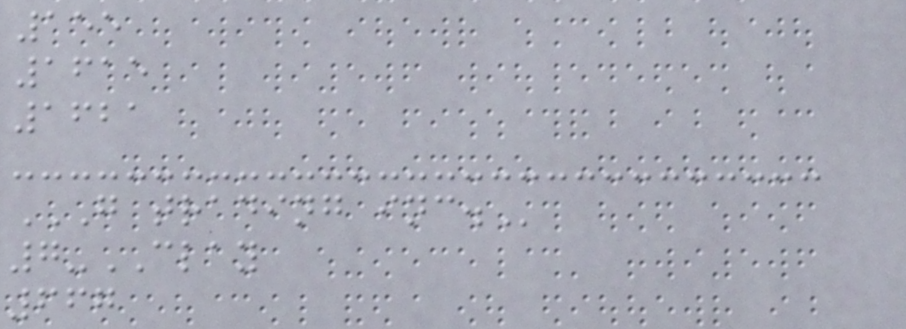155
1615
1621
G TRADING INC.
7-CLAY
667
